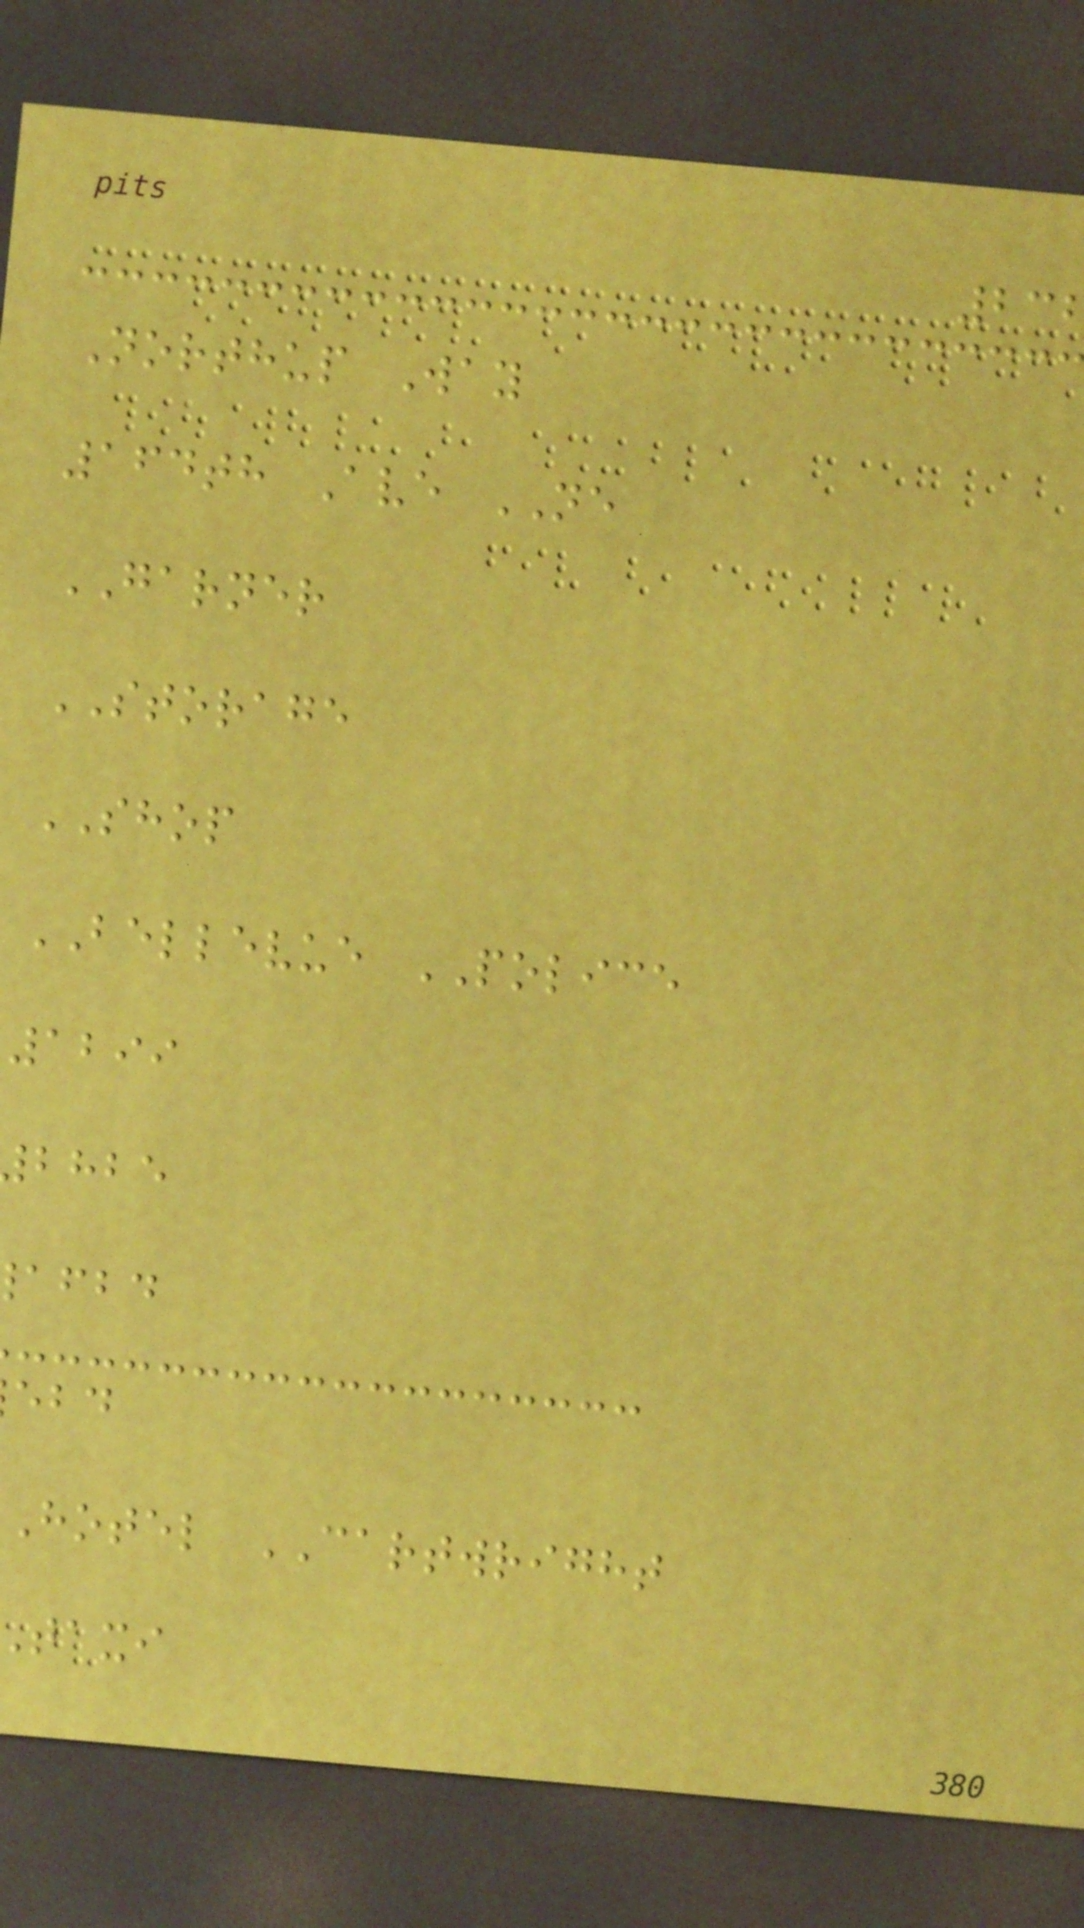Northup Way
164th Ave NE
GARNER
STORAGE
SHOP
BELLEVUE POLICE
1299
bhbe
afbd
hotel CARTWRIGHT
taxi
